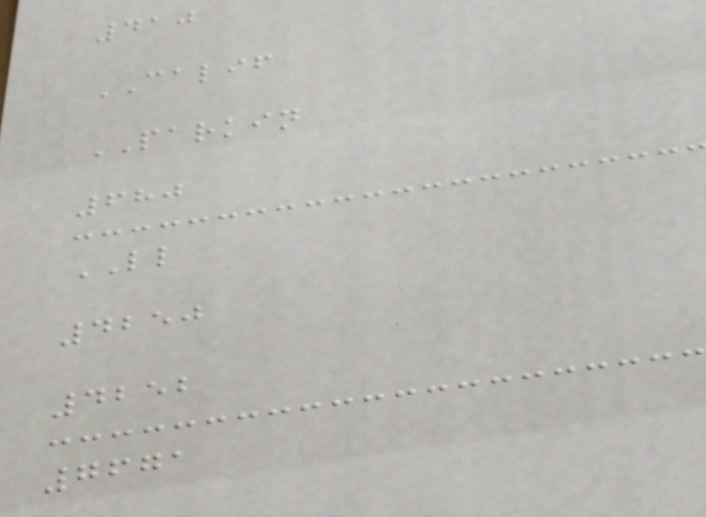410
CALIF
PARKIN
680
LL
4250
4252
7671
